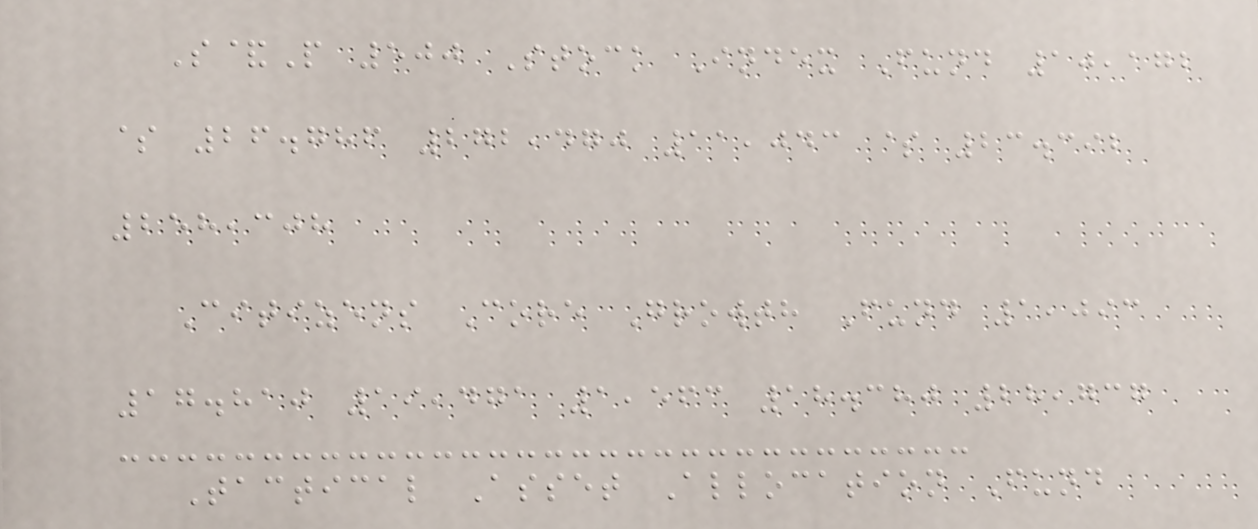S&P 500 Stock Index Fund 10,172
$ 26.786 272,470 11,043 $ 23.392
258,308
Citizens Core Growth Fund 1,093
17.810 19,471 1,563 18.380 28,737
Tactical Asset Allocation Fund
